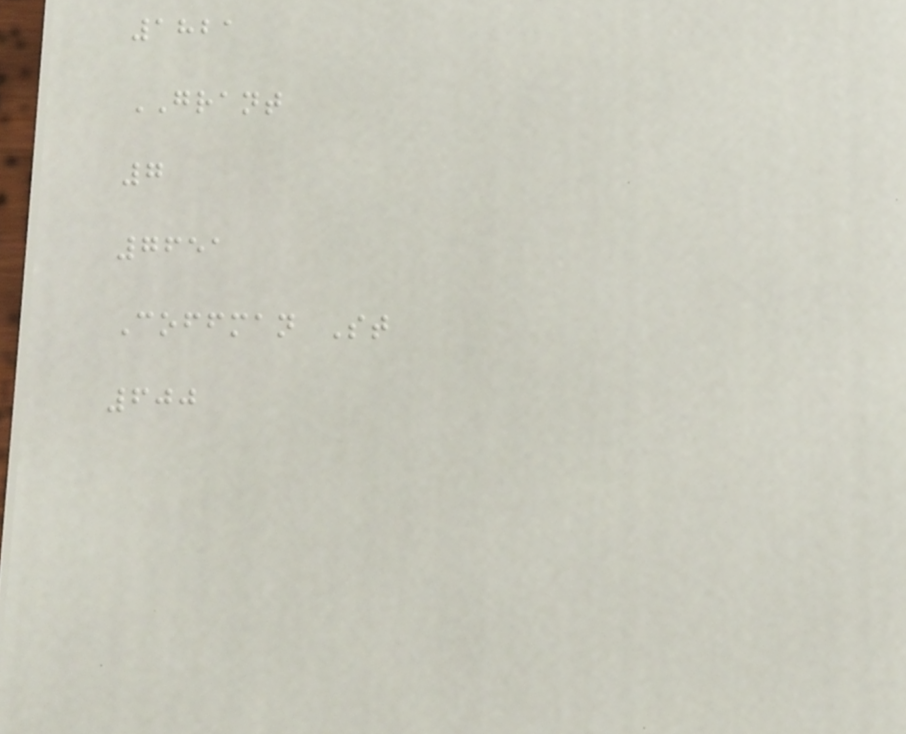1821
GRANT
7
7651
Coffman St
600
